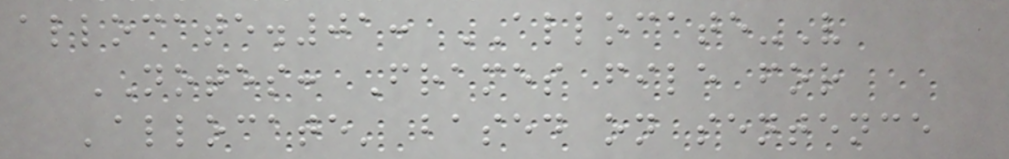allocate.01: ALLOCATE-V
NOTES: Frames file for
'allocate' based on sentence
